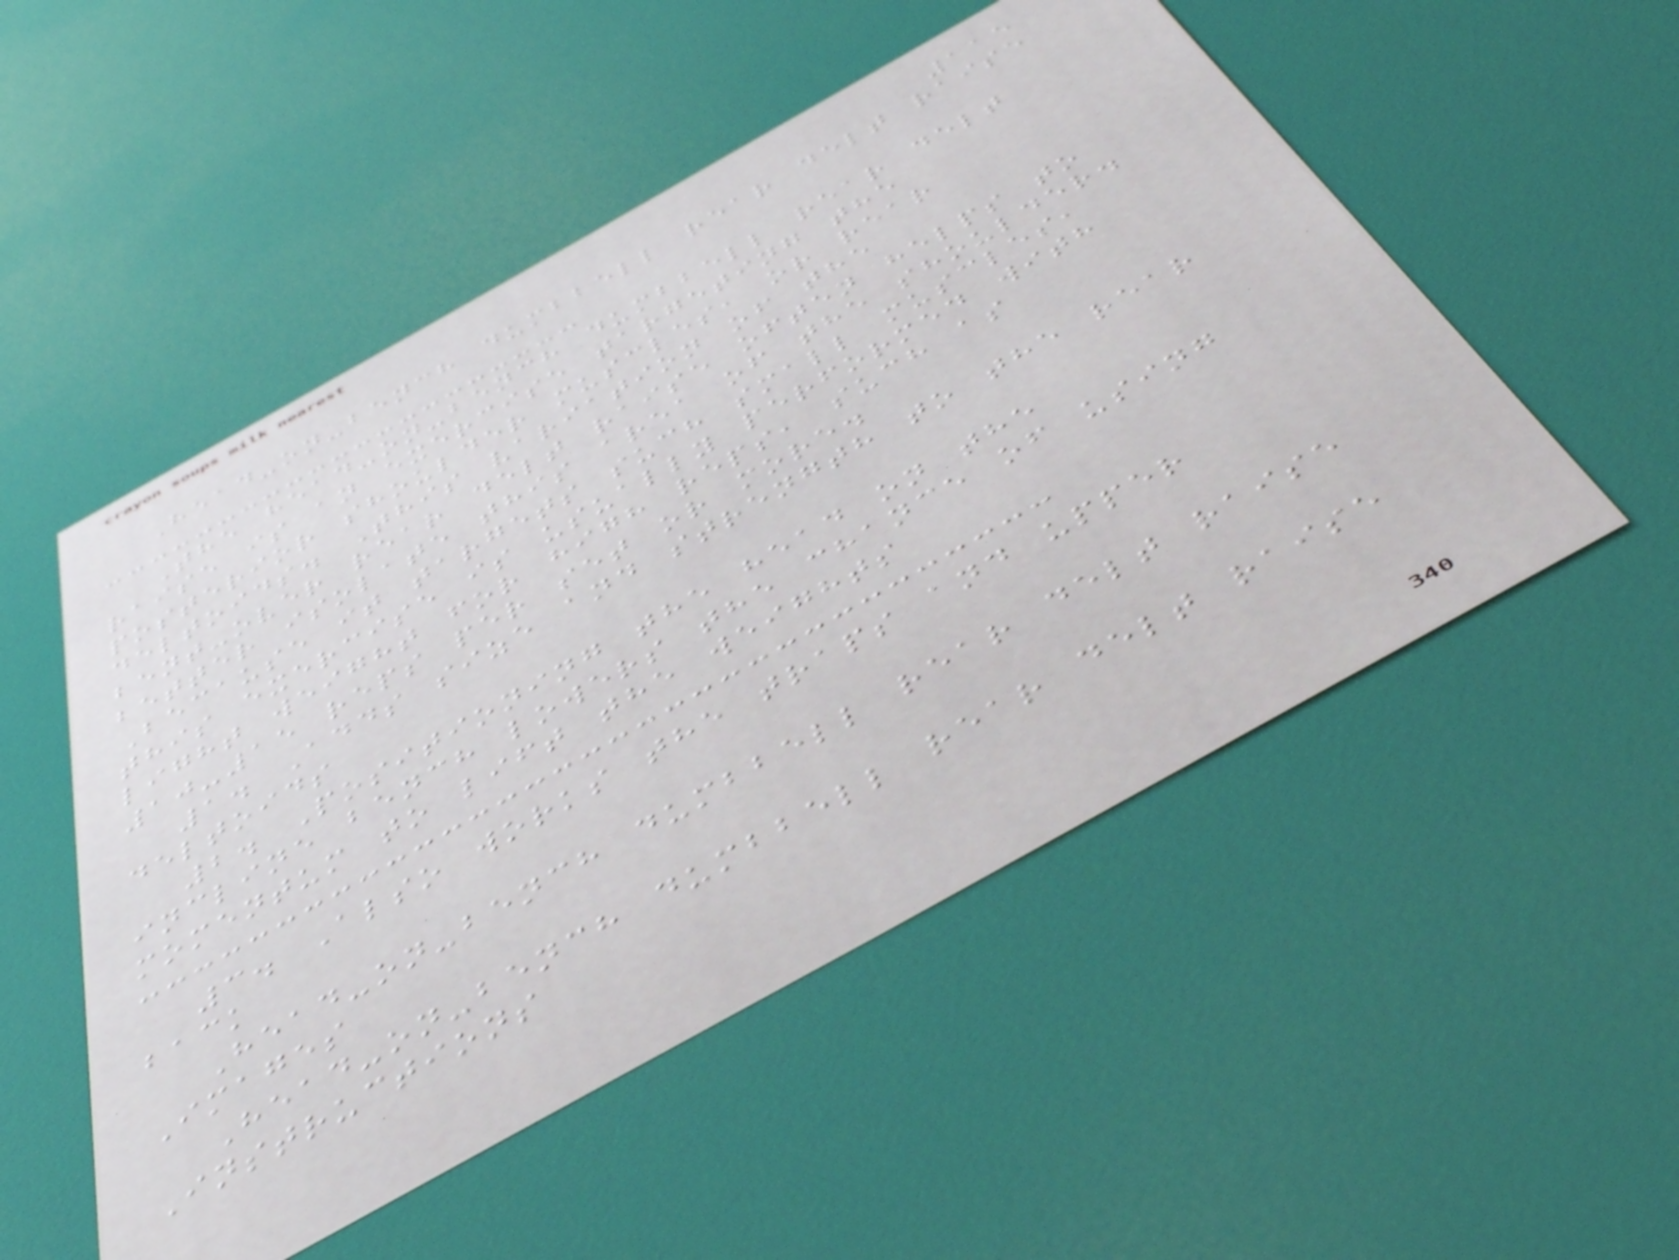115
Head-on-bench dumbbell rear delt raise
The head-on-bench dumbbell rear delt
raise is an exercise targeting the
posterior shoulder muscles, or rear
deltoids. This variation of the
bent-over rear delt raise often helps to
better isolate this area of the shoulder.
Because it targets such small muscles,
this exercise is usually performed with
light weight for high reps, such as
10-15 reps per set or more.
1. Adds size and strength to the rear
deltoids
2. Positioning the head on the
incline bench lowers the chance of using
momentum to lift the weights
3. Also works the traps and upper
back
Head-on-bench dumbbell rear delt raise
Images
Head-on-bench dumbbell rear delt raise
Instructions
